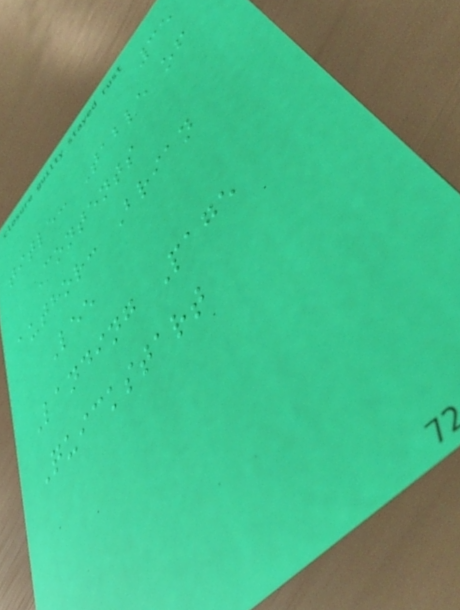35
title: Table of
Contents
author: Brian
Lee
Landing Page
Quickstart
